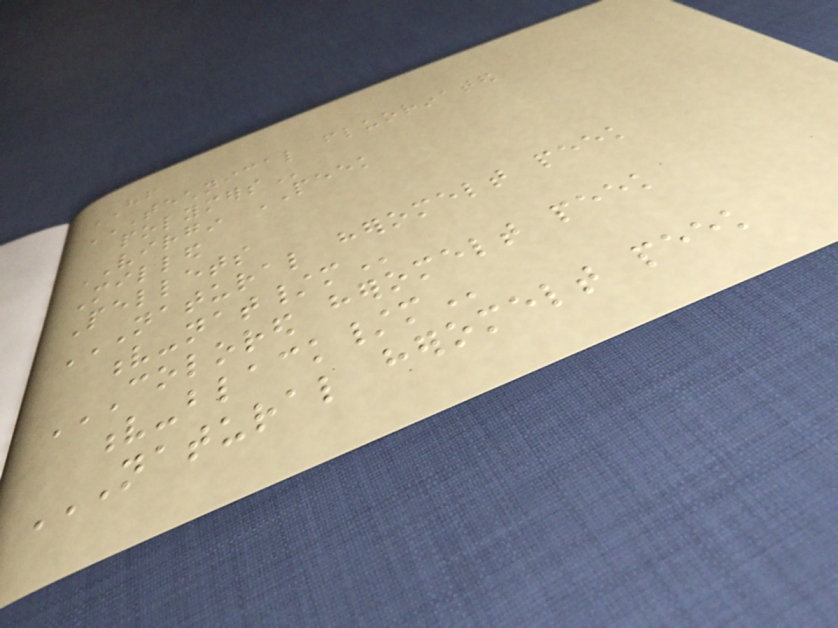HF
TECHNICAL FLUORINATED
POLYMERS
VIRGIN PEEK
Milled
Pellets
NATURAL HEROMELT PEEK
V-NAT/M
COLORED HEROMELT PEEK
V-BLACK/M
NATURAL HEROMELT PEEK
